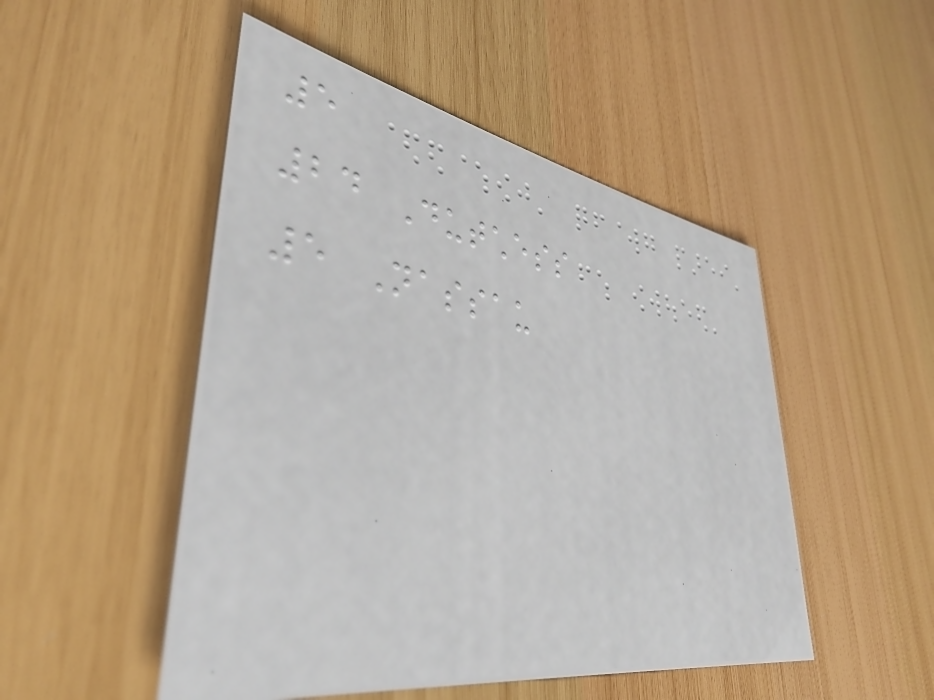5
24 Dutchess
5 Nassau
